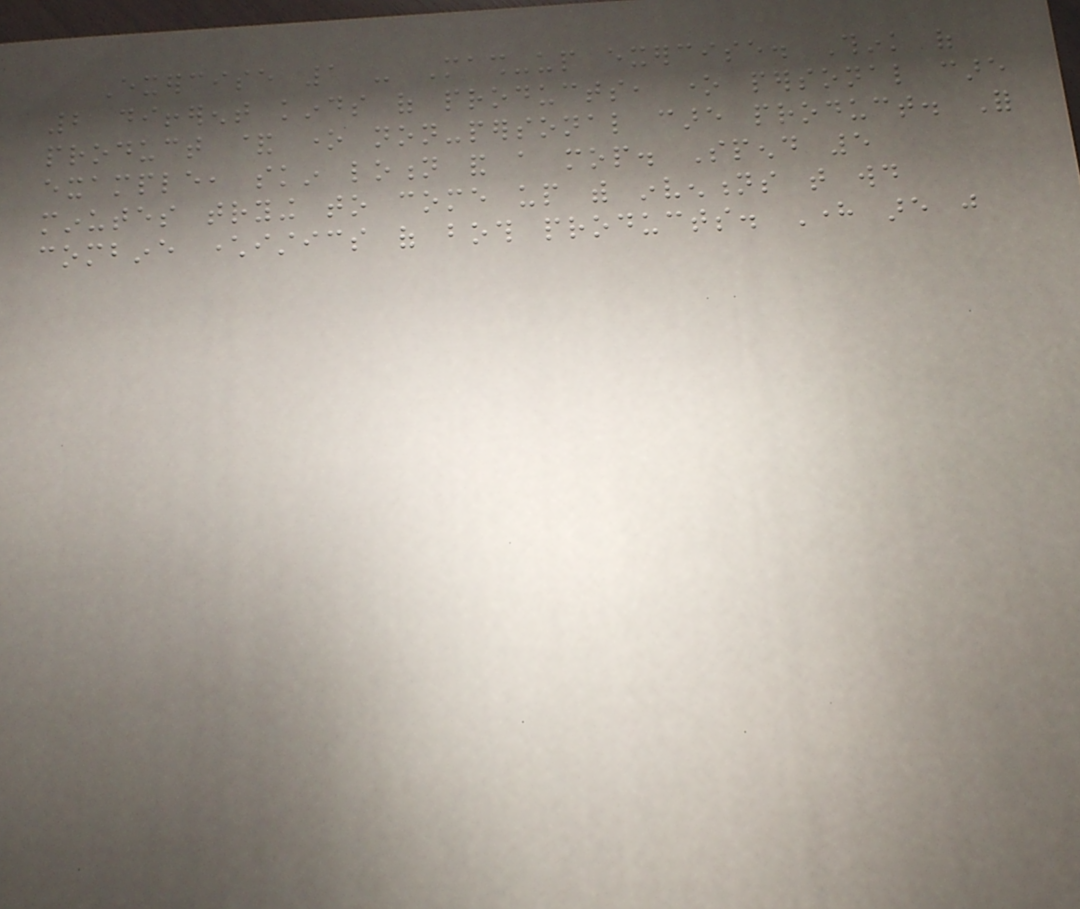Exercise 1 - Mash-up exercise. Think of
2 different kinds of products, one personal care
product & one non-personal care product. For
example, skin lotion and a mop. Spend 5
minutes trying to come up with inventions that would
combine characteristics of both products. Here are just
